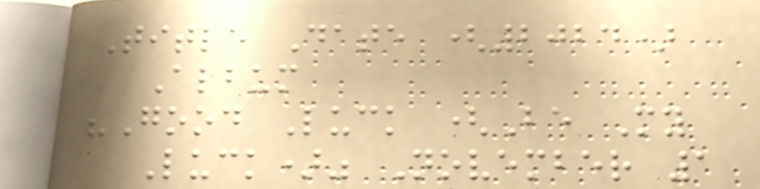Title Date (2024)
Album
"Good Luck (Be My
Luck)" November 1
